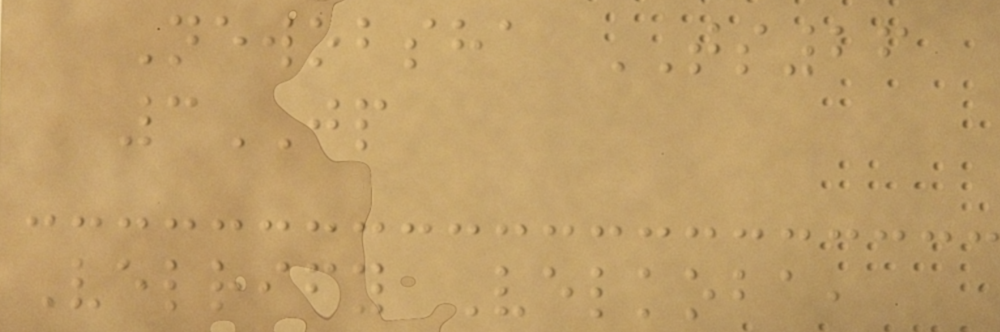Newobsha TS26
3JP
Velrify Velkoba,
